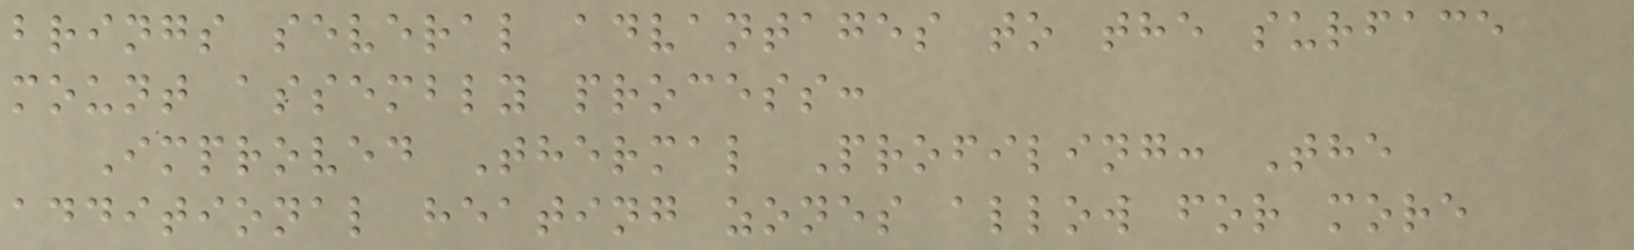brings several advantages to the surface
mount assembly process:
Improved Thermal Profiling: The
additional heating zones allow for more
